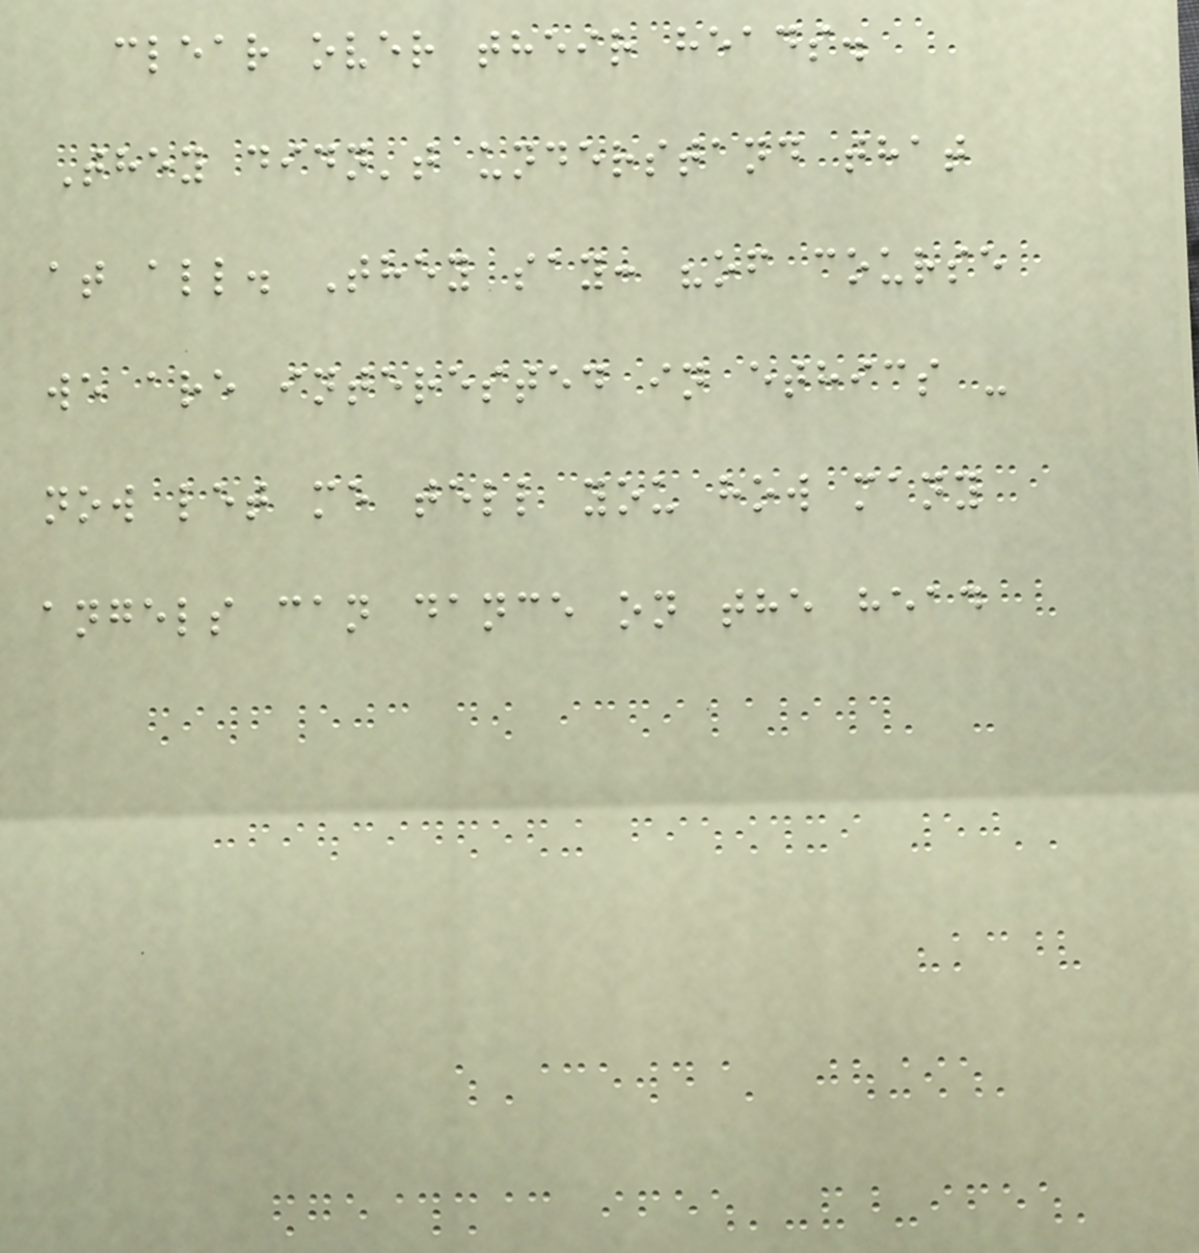clear over their heads.
They didn't understand that
at all. They say: "of course
we are interested in ethics -
now let me tell you how many
angels can dance on the head
